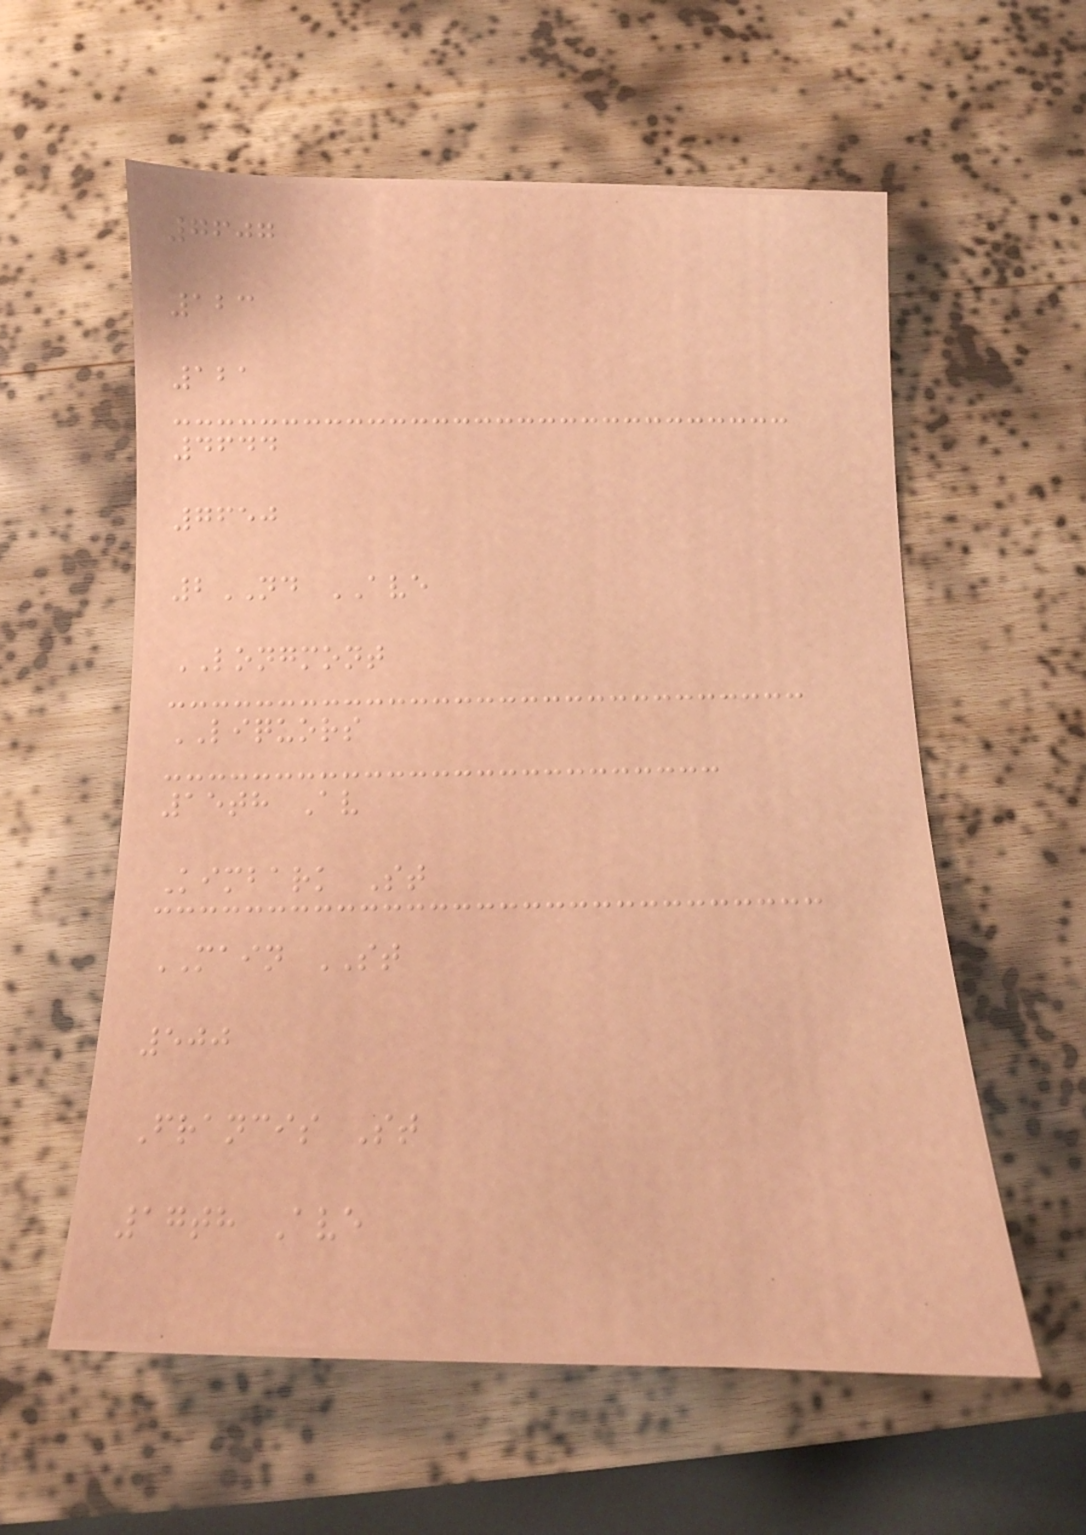7607
123
121
4644
7650
2ND AVE
LONGMONT
LIQUORS
15th Av
Kimbark St
MAIN ST
500
Francis St
17th Ave
